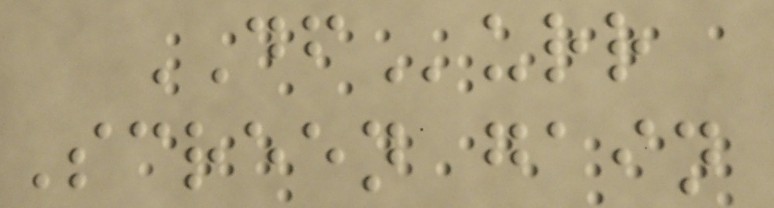DFurr
Screen gain
